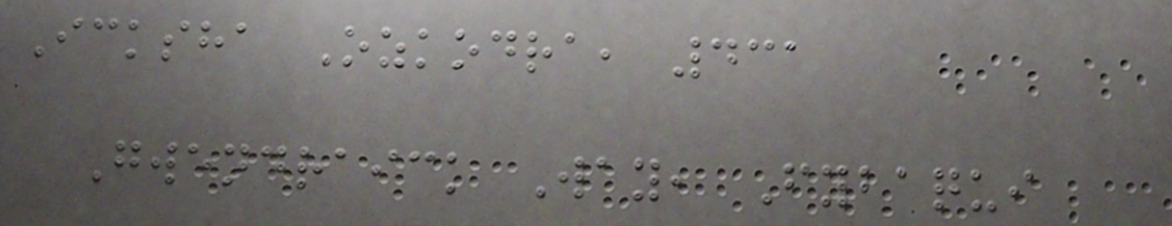Icksha Ozkodra, 431
Gwendraick Way, Fybaqui
